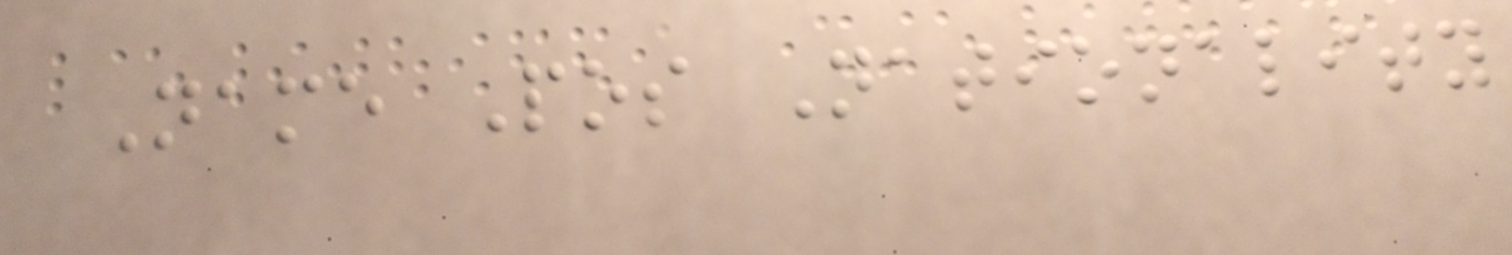Name Pos Nationality
